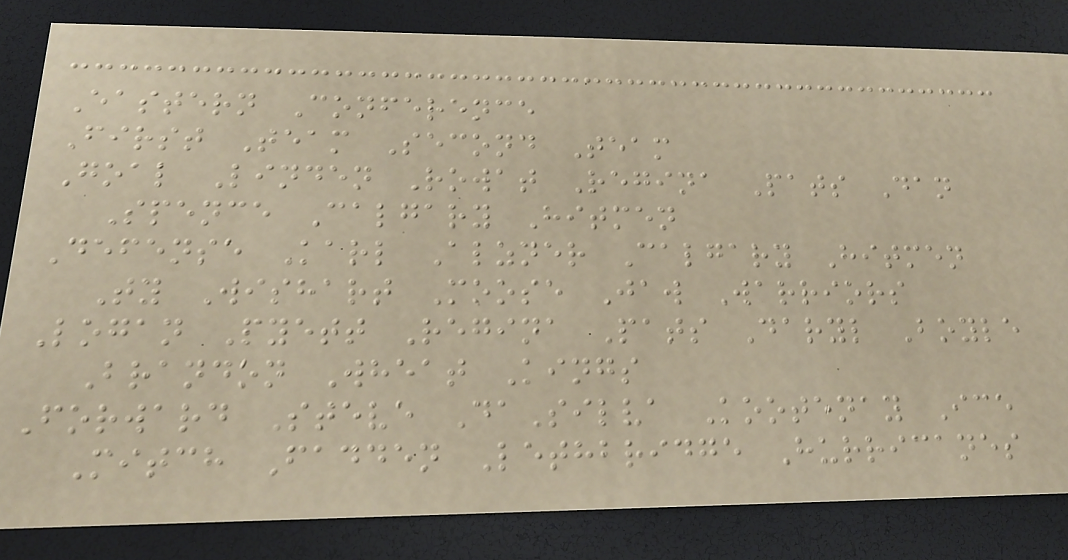Eastern Conference
First Team Second Team
Goal Linden Rowat Regina Pats Dan
Spence Calgary Hitmen
Defense Karl Alzner Calgary Hitmen
Ty Wishart Moose Jaw Warriors
Logan Pyett Regina Pats Daryl Boyle
Brandon Wheat Kings
Forward Steve DaSilva Kootenay Ice
Mitch Fadden Lethbridge Hurricanes
